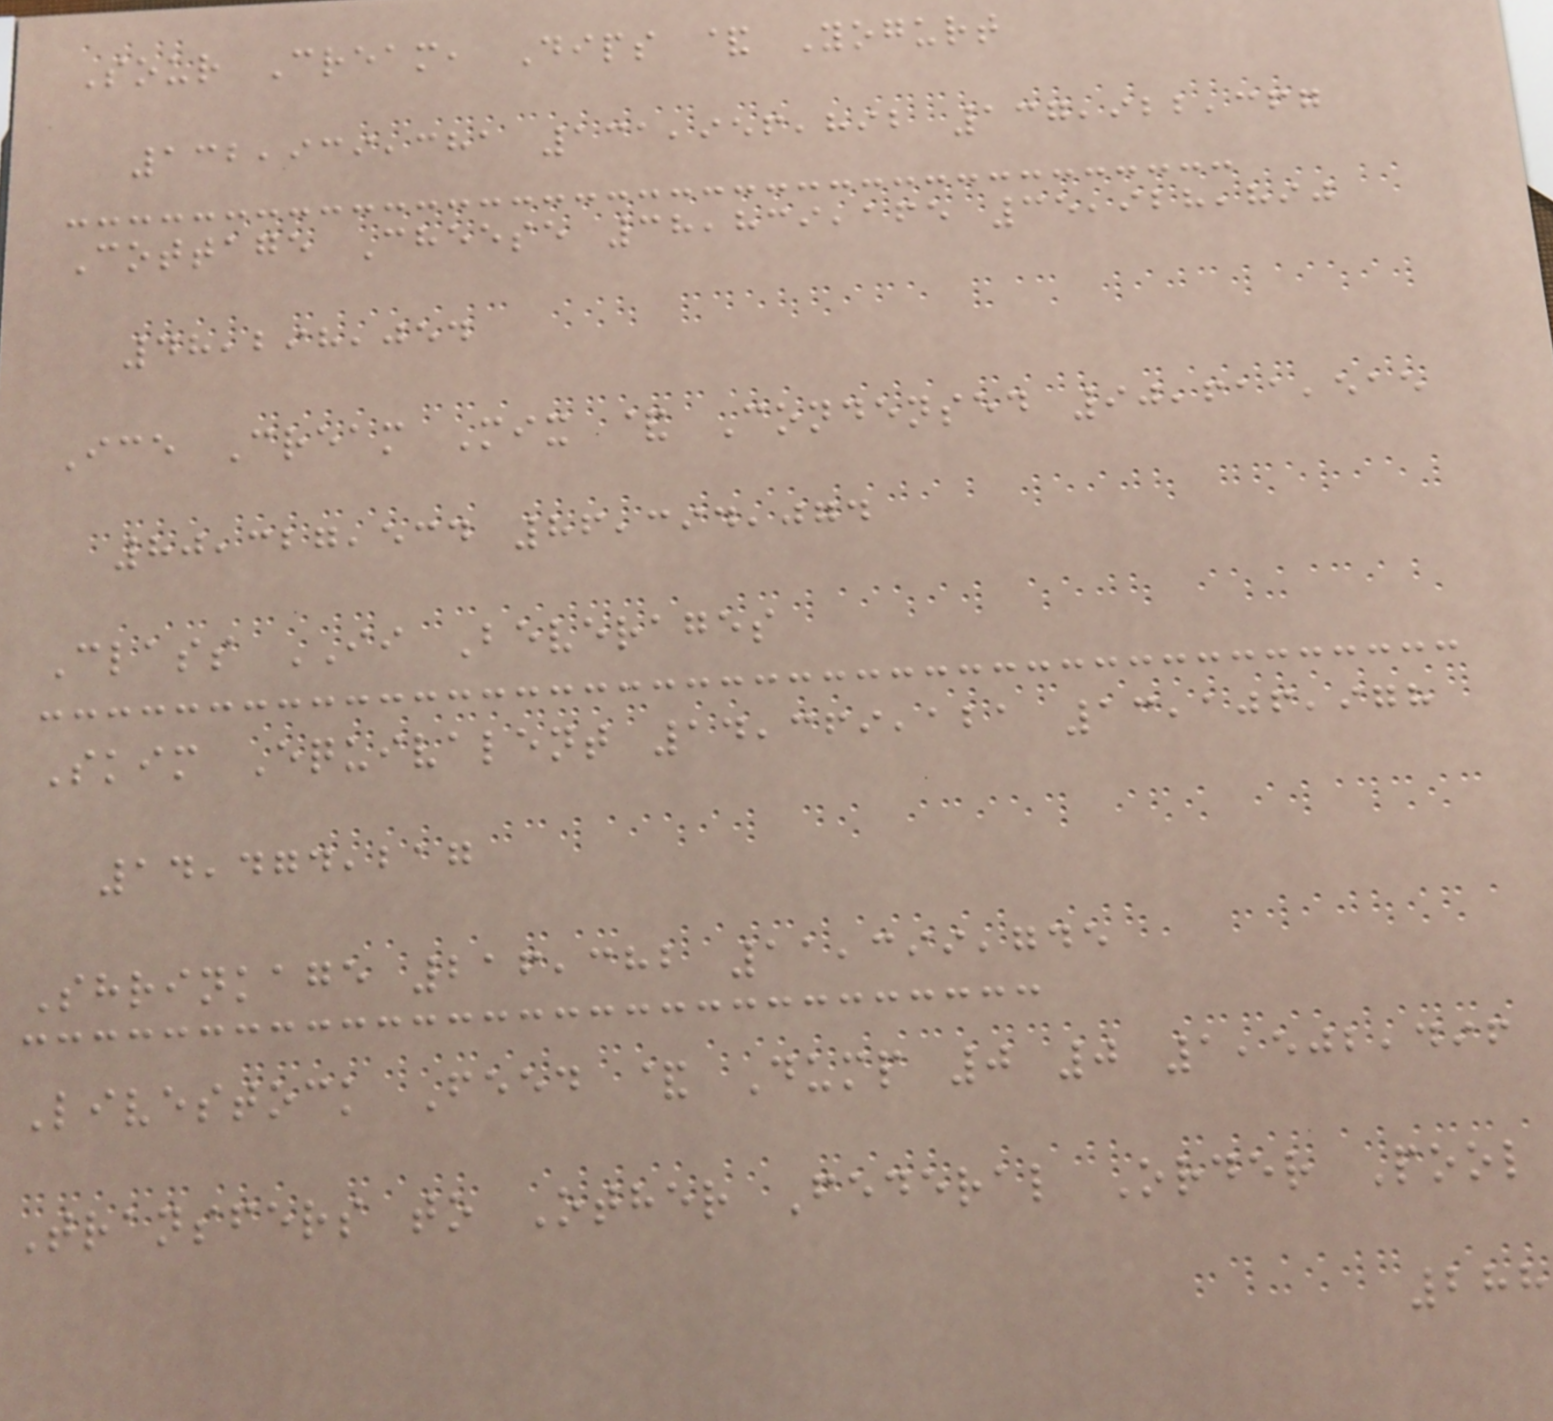Sour Cream, Dips & Yogurt
132,939,381 131,956,892 137,922,367
Cottage Cheese 38,839,165 35,928,890
48,298,054
Ice Cream Mix & Condensed 90,611,515
80,327,534 86,394,074
Class II Beverages
Skim Equivalent 14,369,121 13,106,978
14,474,217
Shrinkage 216,382 11,399,745
Livestock Feed & Dump 0 0 1,502,496
Transfers to Other Federal Order Pool
288
